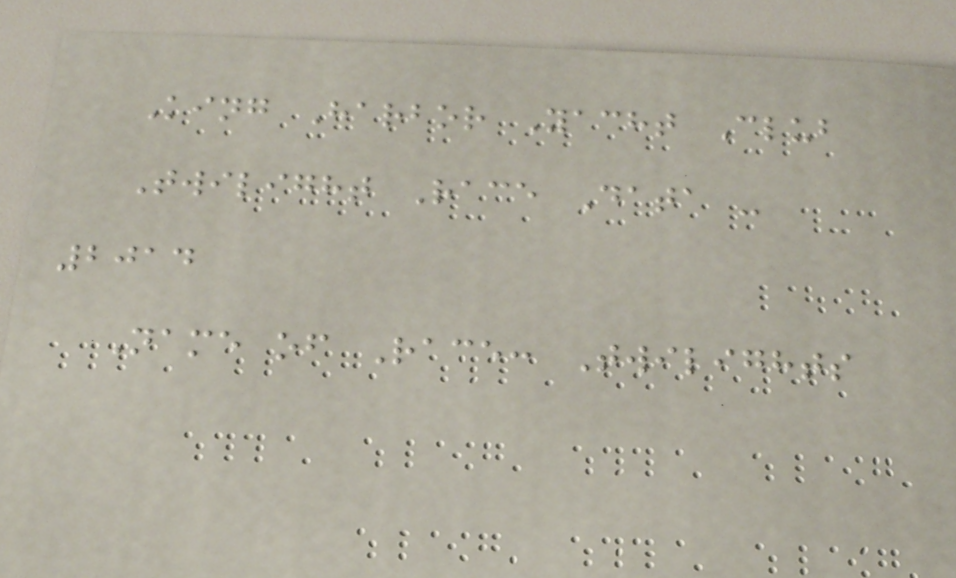King Harbor Yacht Club
Twilight Race Data -
2014
Name of Race: Twilights
